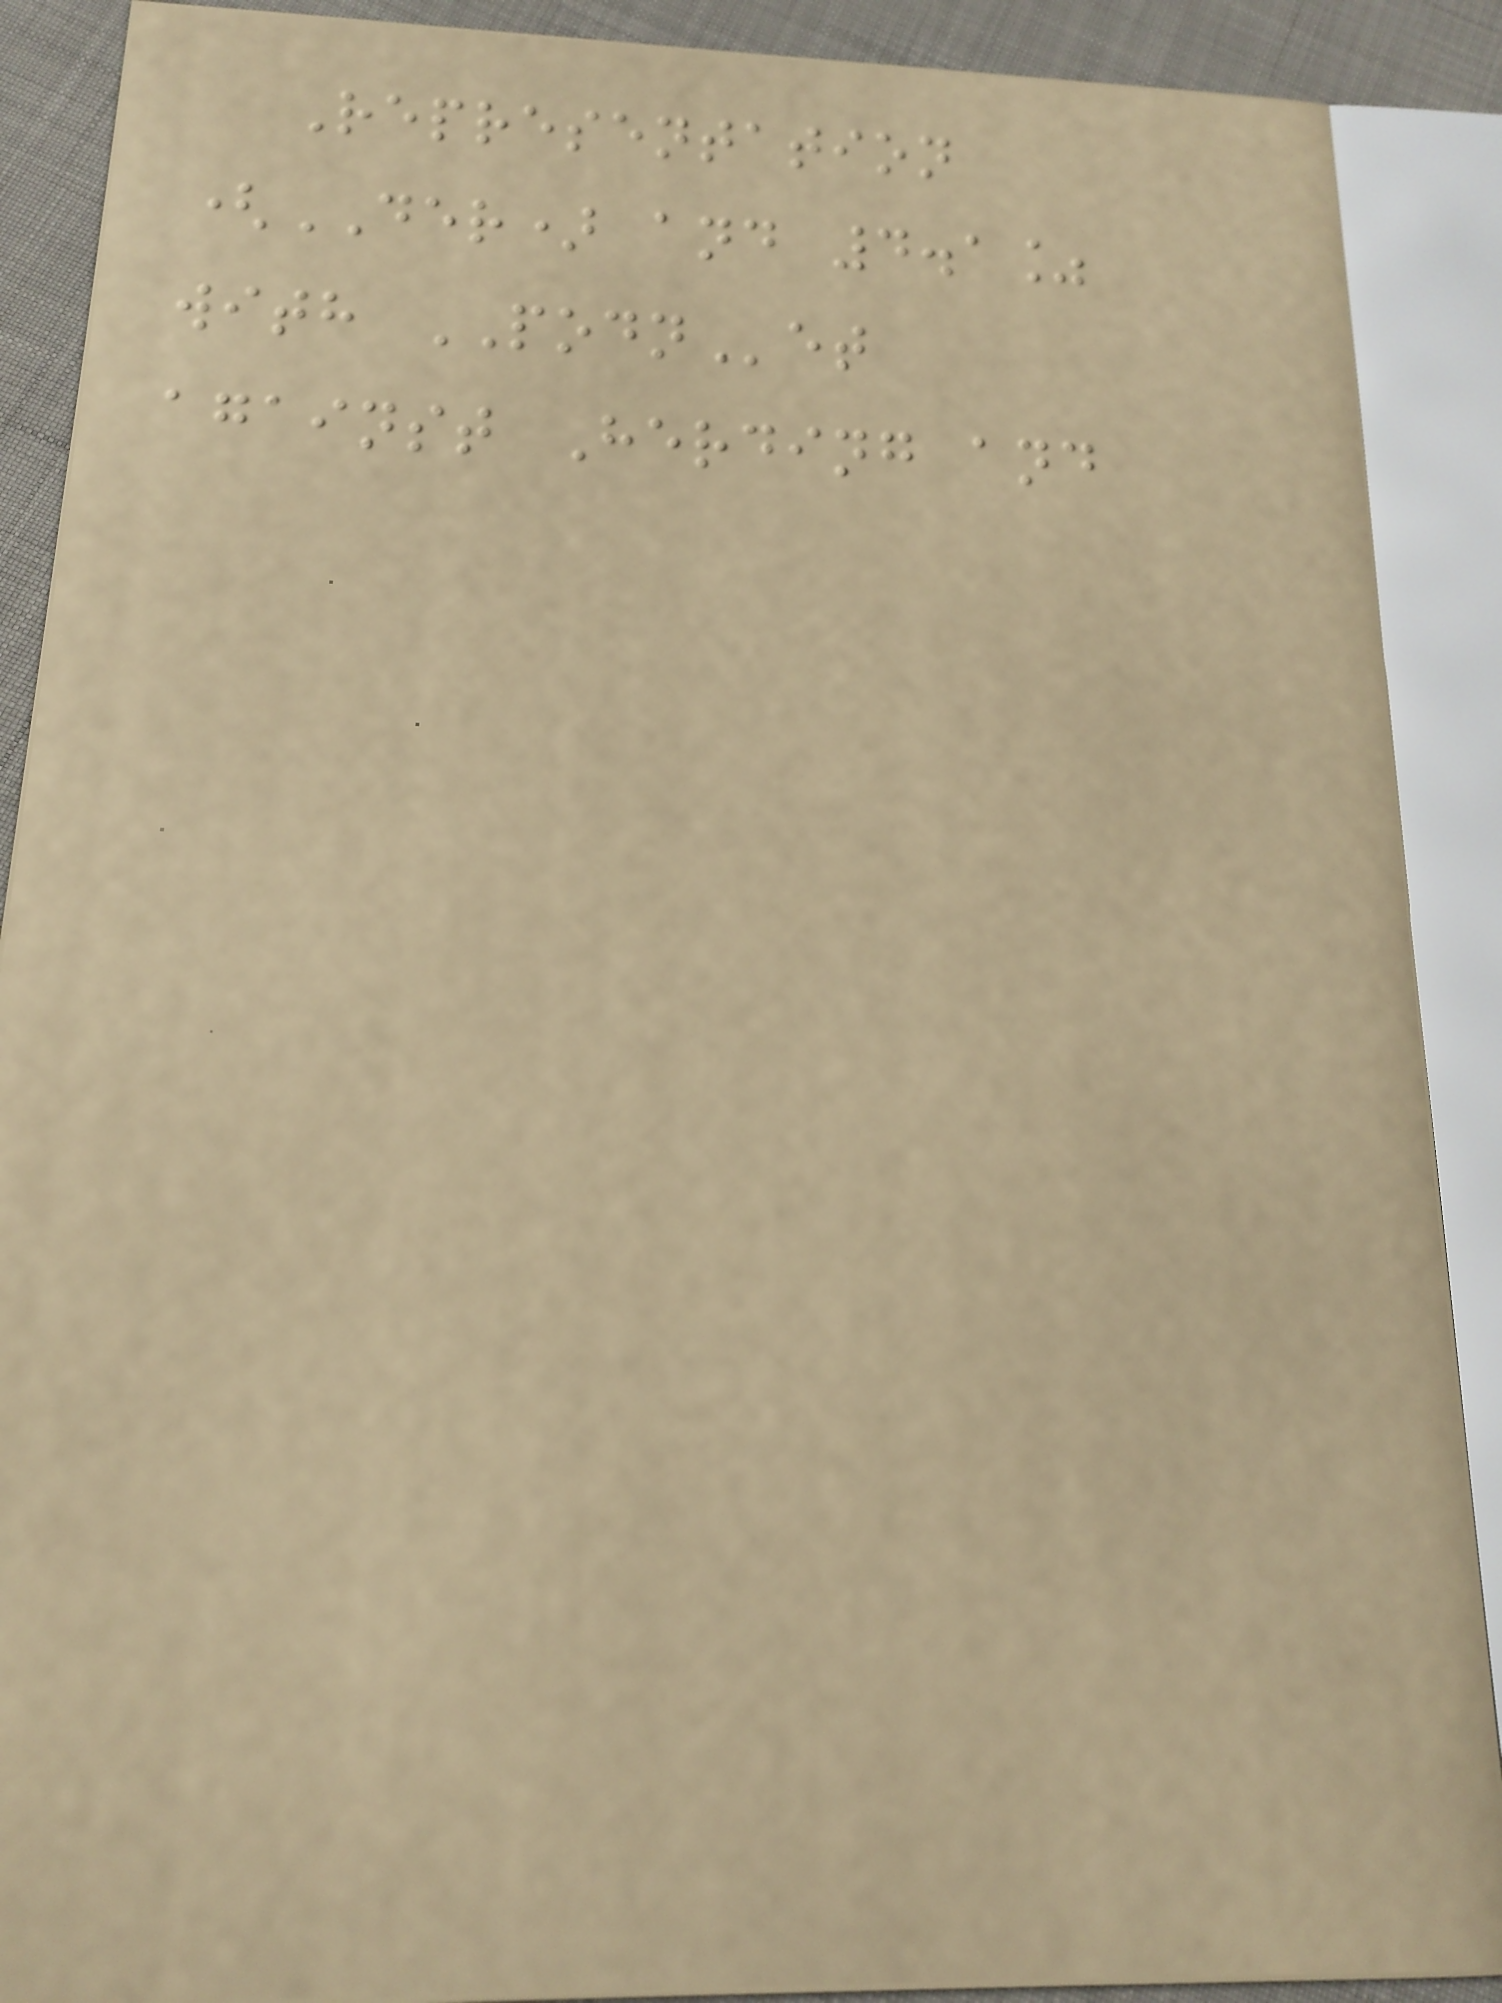Representation
(DER) and 4.1%
with PODNet
against Herding and
